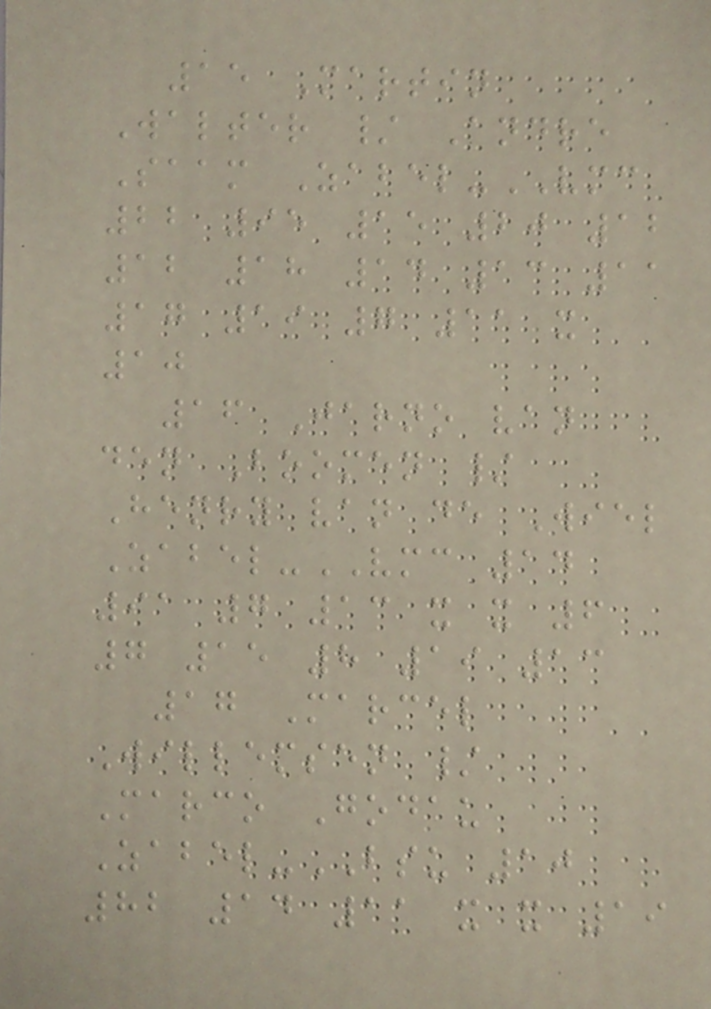15 Martin
Walter / Andre
Saam Zabel-VMC
22 95 15 20 12
12 18 14 13 11
17 19 7 11 x
10
16 Jarno van
den Boomen /
Henry van de Wiel
Zabel-VMC 14
91 7 13 x x 6
7 15 8 19 13
17 Marcel
Willemsen /
Marco Godau
Zabel-BSU 10
82 14 11 x x 19
